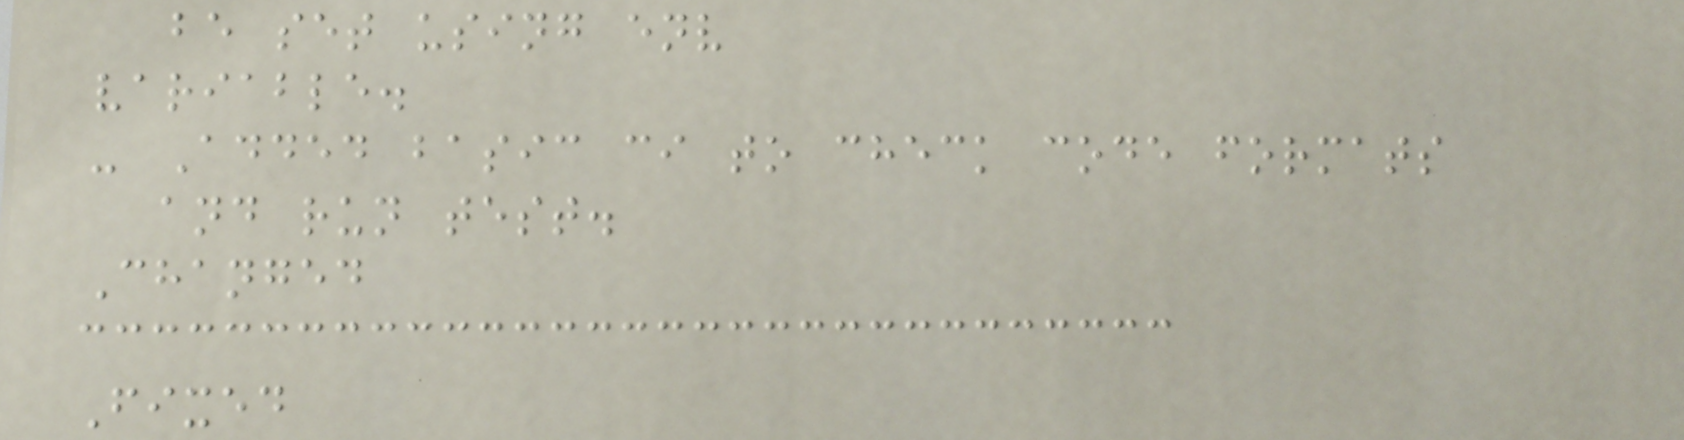be set using env
variable.
- Added basic ci to check code formats
and run test.
Changed
Fixed
